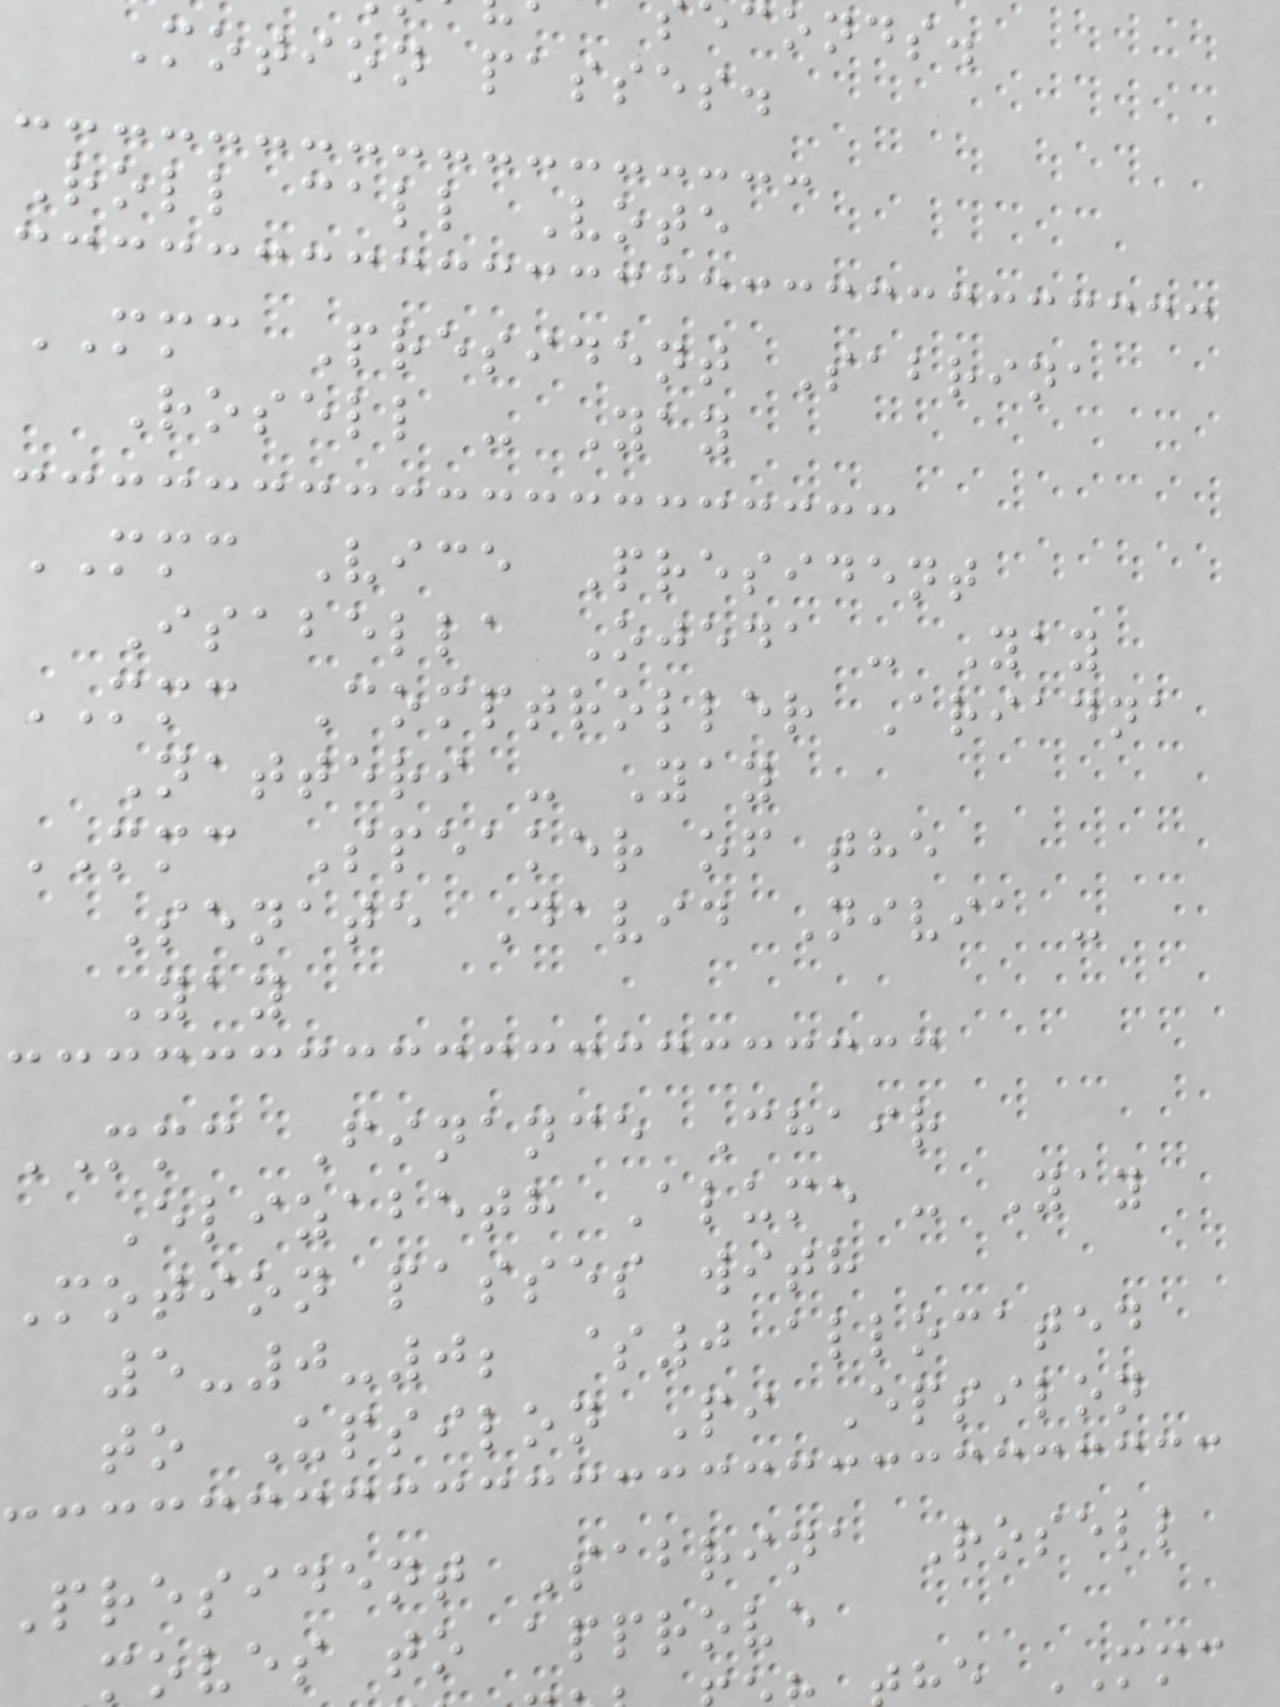conds.
Motion passes.
Roll call Vote
MMC President Sabrina
Rosell - Yay
MMC Vice President
Isabella Ojeda - Yay
MMC Comptroller Ariadna
Natteri - Yay
MMC Speaker of the
Senate David Nivia -
Yay
MMC Finance Chair
Elizabeth Alume - Yay
Motion passes with
5-0-0; $0 allocated
to Upsilon Pi Epsilon
President Sabrina Rosell
moves to approve
he MMC
